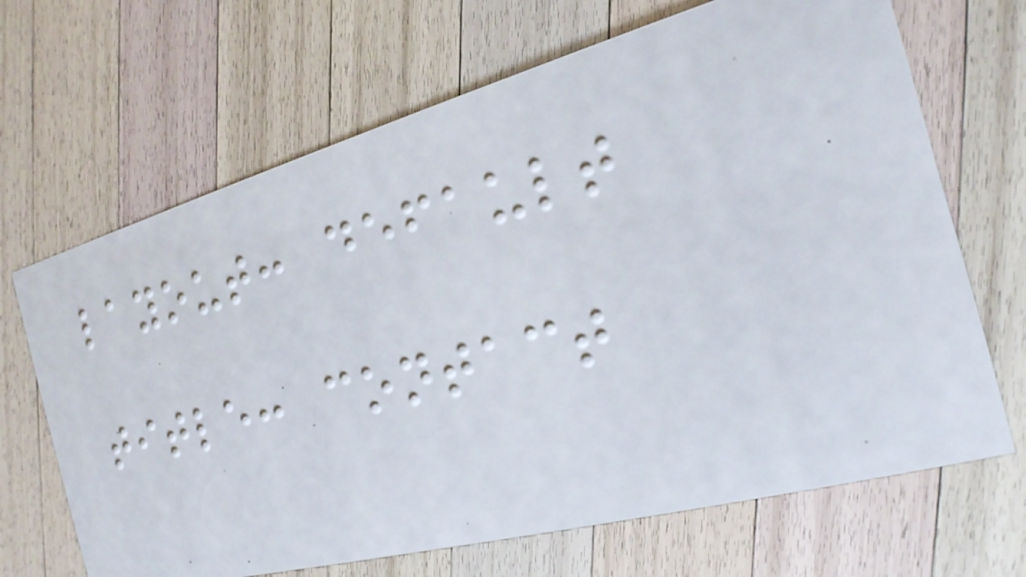layout: default
title: contact
